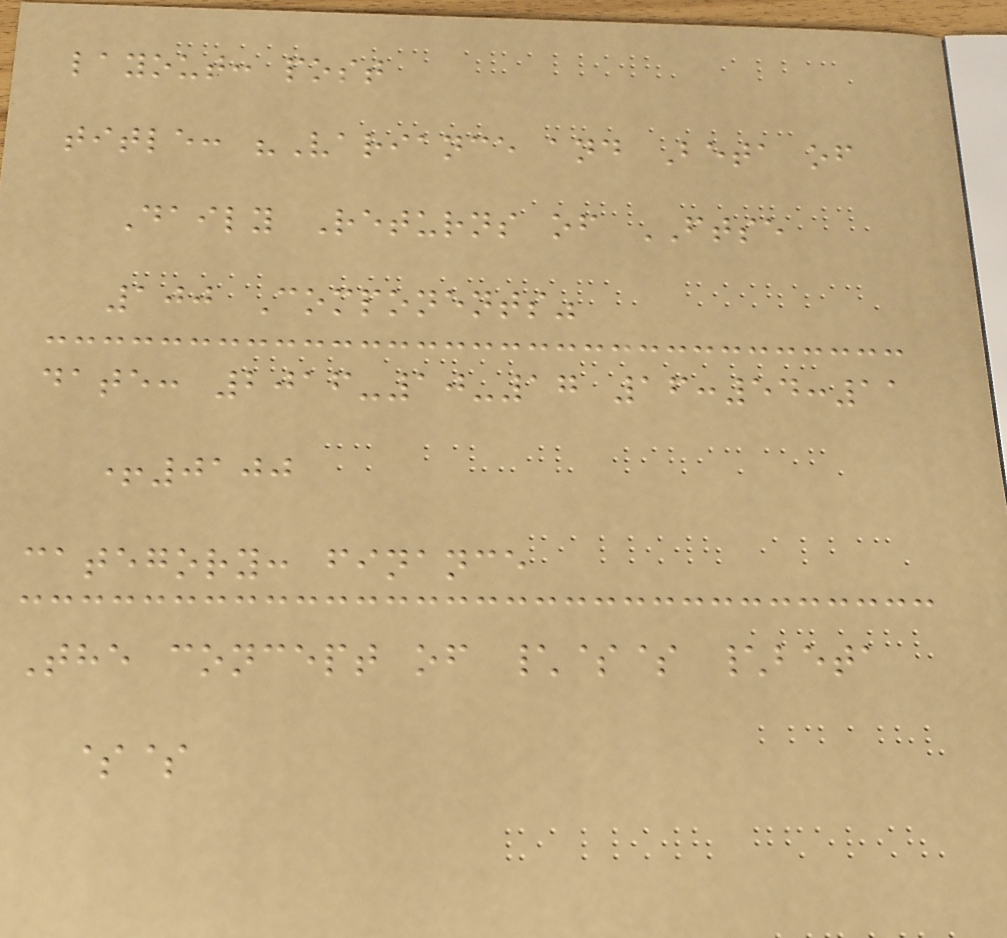layout: post
title: "Variance and Beta of
Daily Returns of FTSE
100 Components"
date: 2016-10-17 16:54:11
+0100
category: finance
The concept of \$$ \beta
$$
